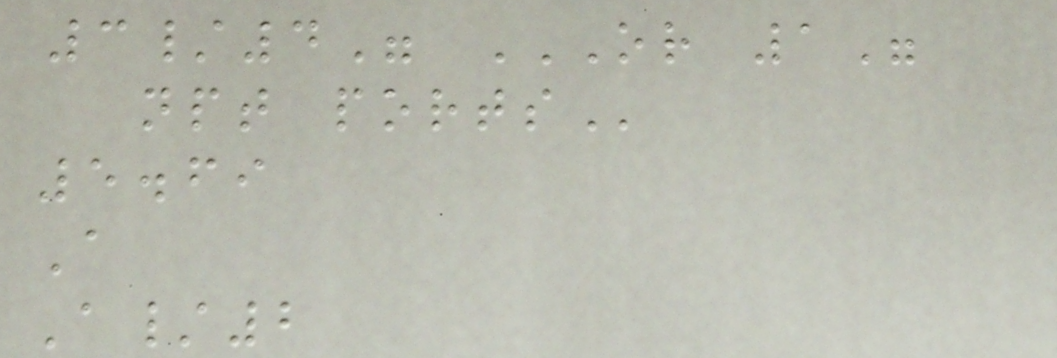3/4" OR 1"
NPT PORTS
5.69
A
A/2
